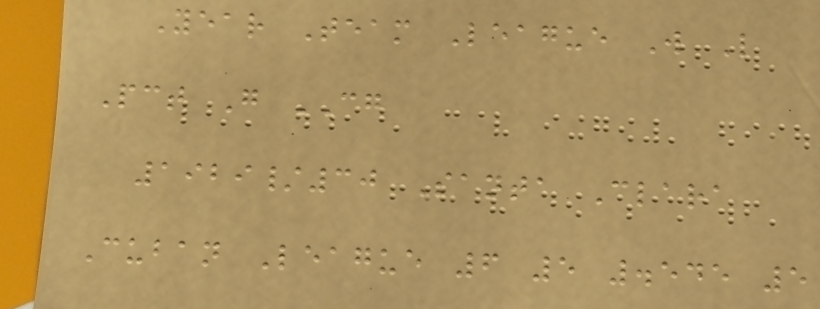Year Team League W L
Pct G CG
1929/30 Santa Clara
Cuban League 6 5 .545 5
